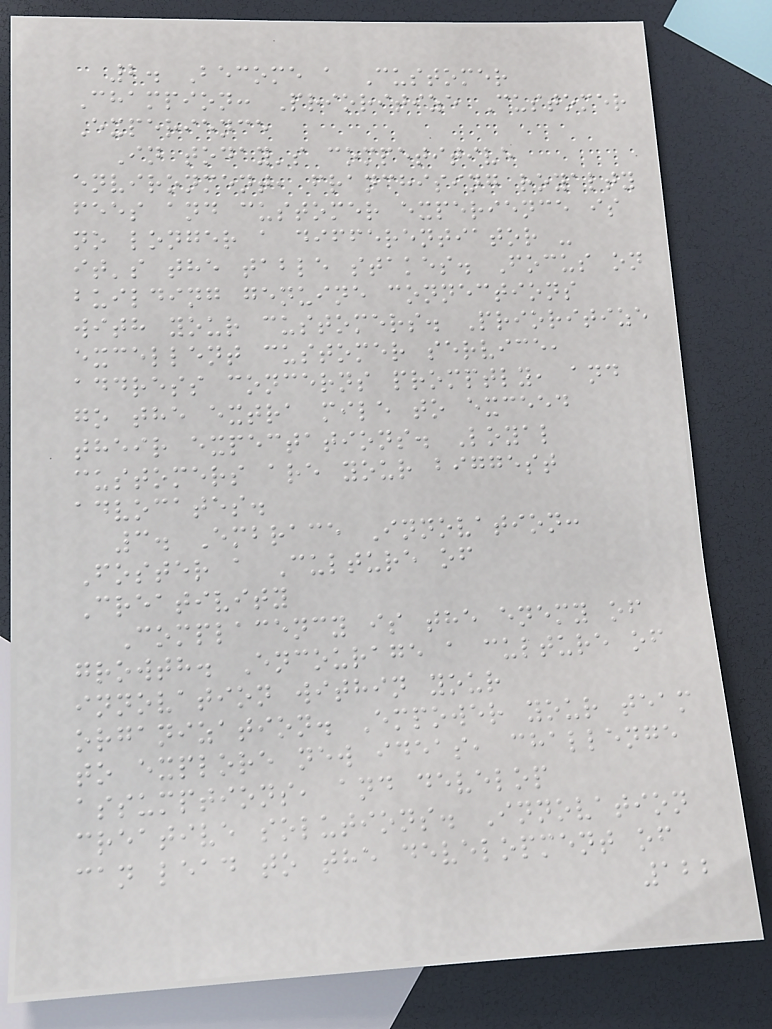2. Become a Customer
Champion: Prioritize Customer
Experience
In today's competitive
environment, franchising royalty
fees and customer experience is
no longer a differentiator -
it's the table stakes. Focus on
building genuine connections
with your customers. Prioritize
excellent customer service,
address concerns promptly, and
go the extra mile to exceed
their expectations. Loyal
customers are your biggest
advocates.
3. Embrace Innovation:
Foster a Culture of
Creativity
Complacency is the enemy of
growth. Encourage a culture of
innovation within your
organization. Empower your team
to explore new ideas, challenge
assumptions, and develop
creative solutions. Innovation
can lead to the development of
122
